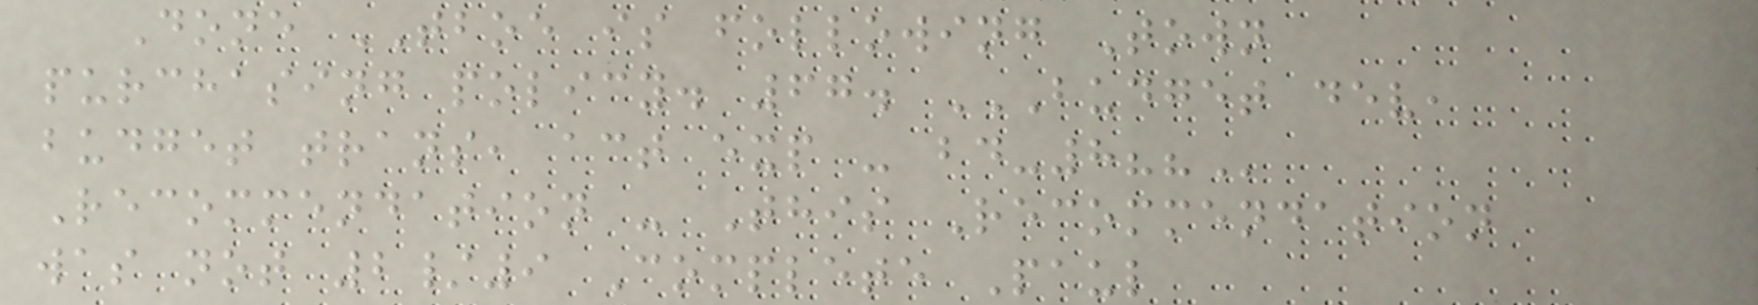Done TBOE is following Town
purchasing policy. 67. BUDGET DEV,
BUDGET TRANS, ACT EXP - BD-8??
Recommendation - This Recommendation
was not 2/9 Complete Paul
